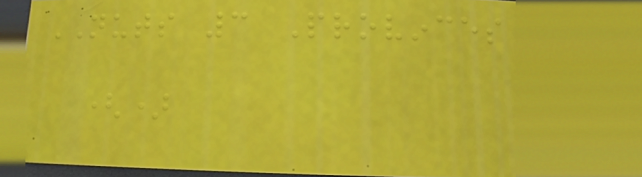NUTS 3 Provinces
()
